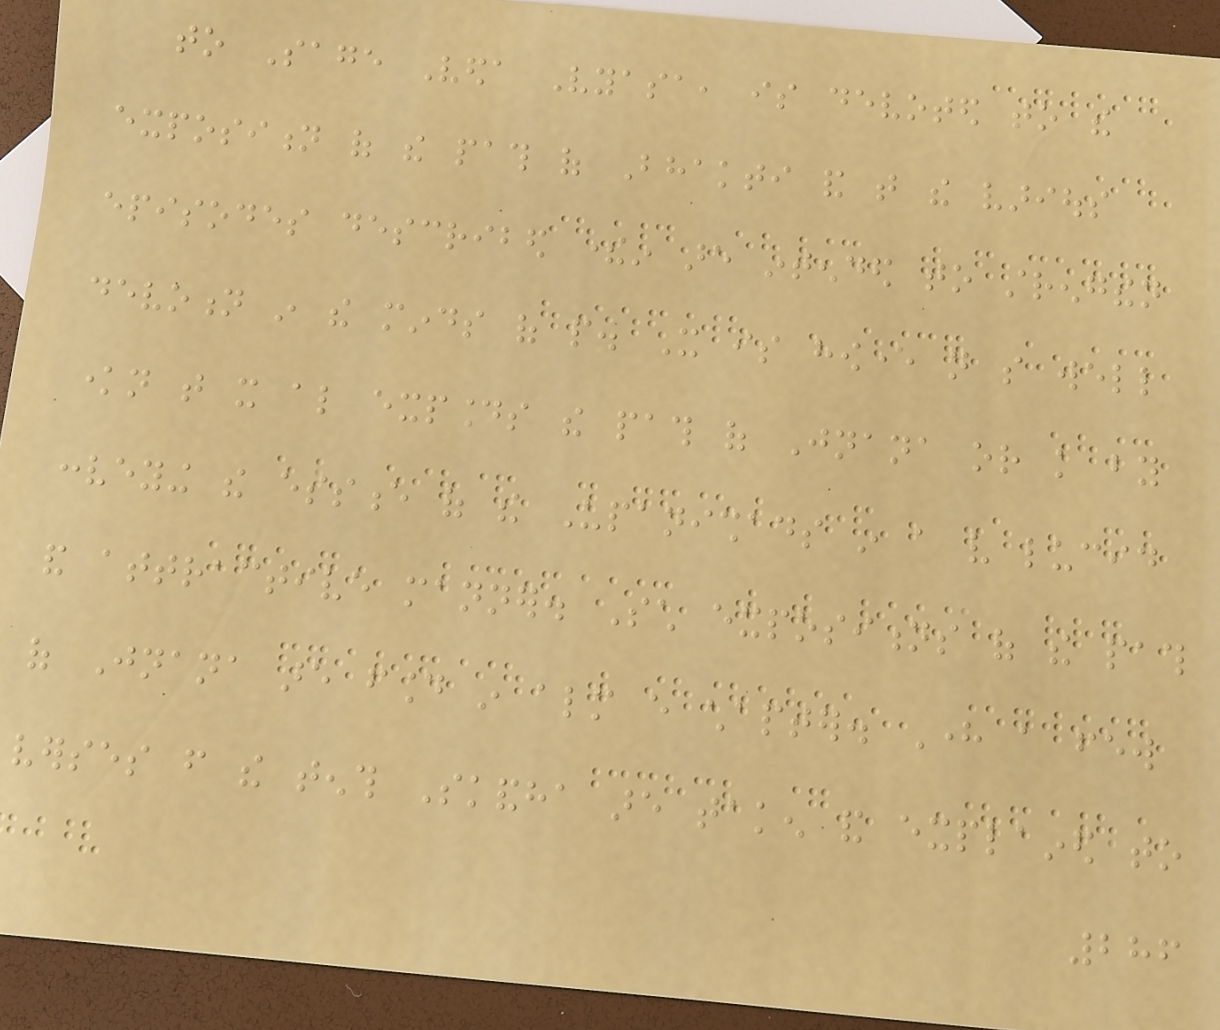to Sage Veda Vyasa, is devoted to the
exposition of the path of Bhakti and that the various
episodes described therein are intended to strengthen
devotion in the minds of people. It is however not so well
known that it also expounds the path of Jnana or knowledge by
conveying the essence of the Upanishads in a very lucid
and attractive manner. Such expositions of the path
of Jnana are found in almost every chapter. Here a few
verses from the tenth Skandha are taken and explained to
286
